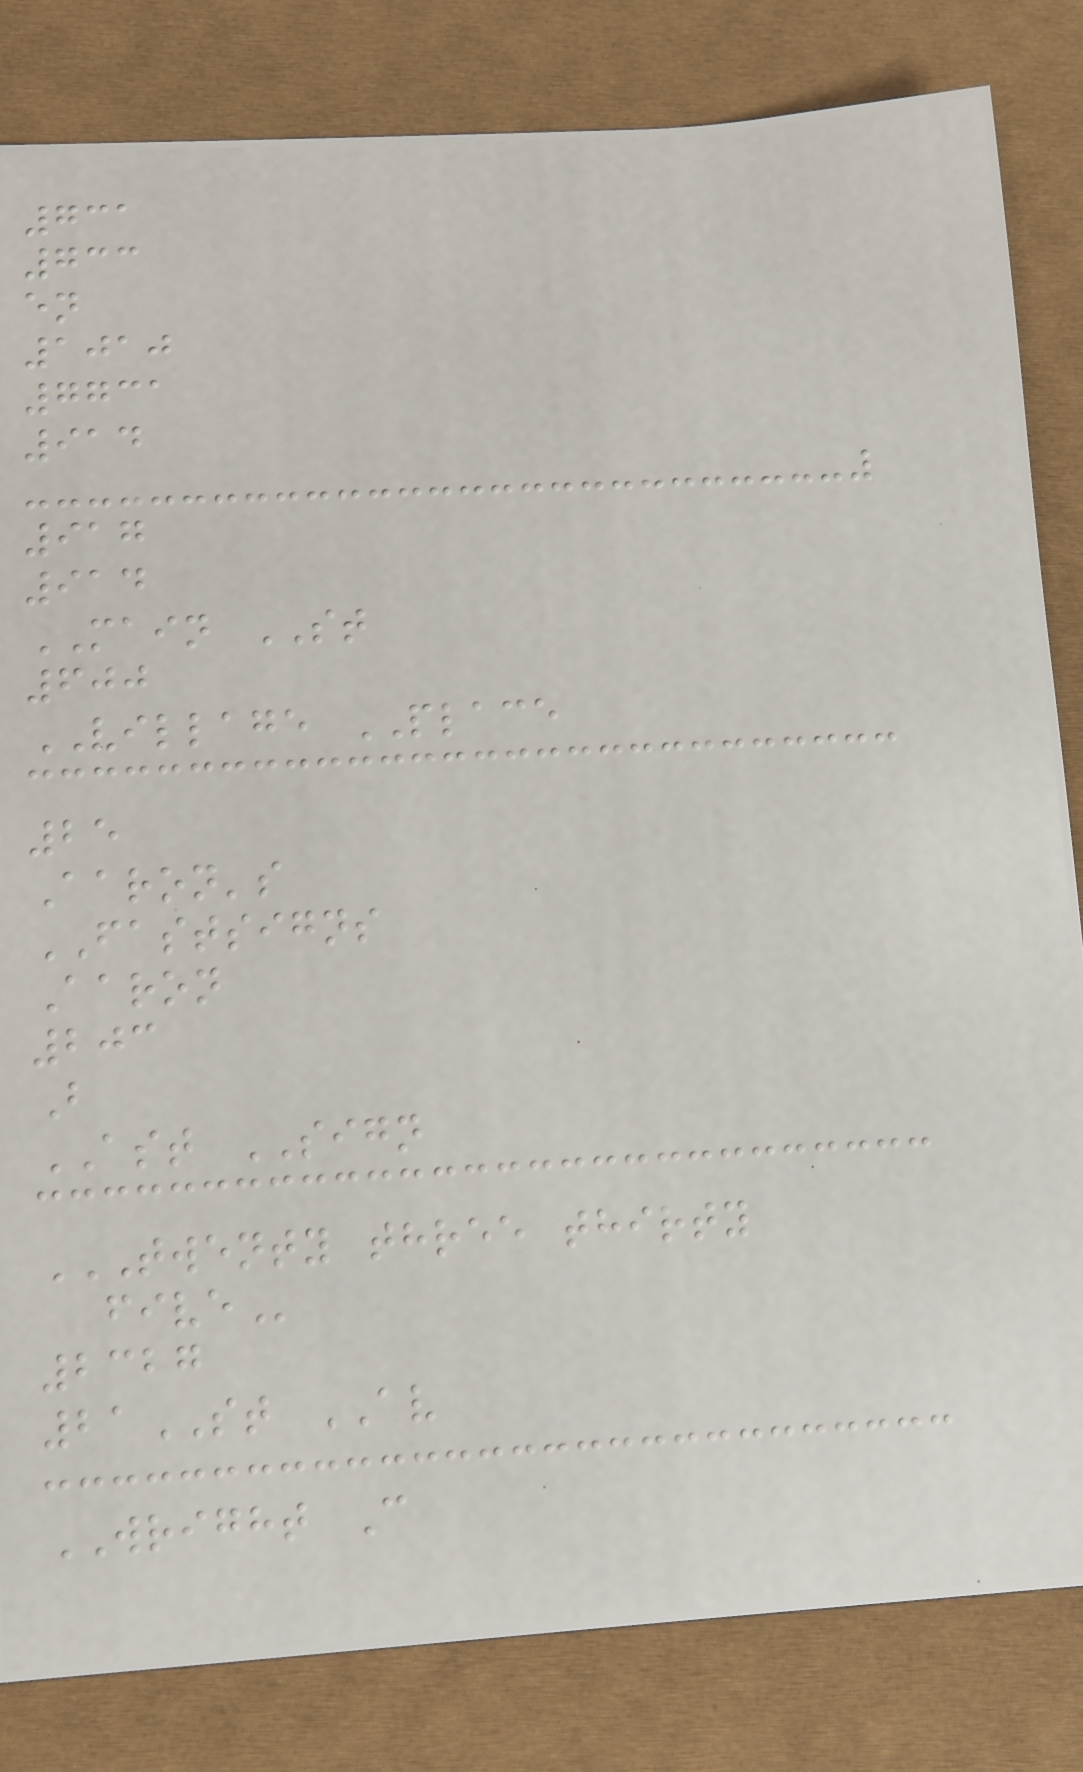731
733
en
1010
7731
914
917
914
MAIN ST
600
VILLAGE PLACE
25
Aaron's
FASTSIGNS
Aaron
203
B
AST SIGN
TWENTY THREE THIRTY
FIVE
2327
21ST AV
WRIGHT C
